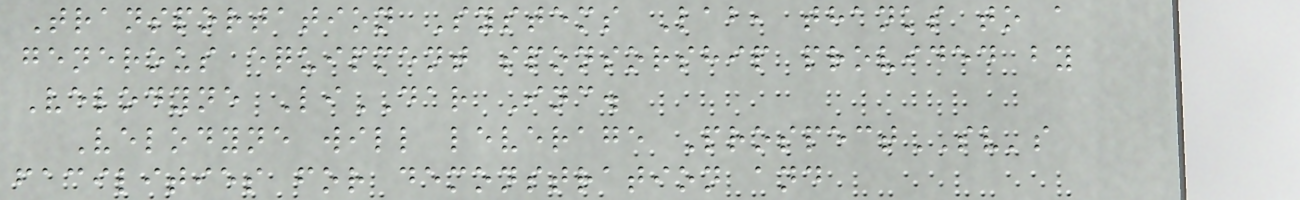Transportation Systems Lab, thanks to a
generous equipment sponsorship provided by
Velodyne LiDAR Inc.
Velodyne will leverage ProspectSV's
facilities for demonstration and
